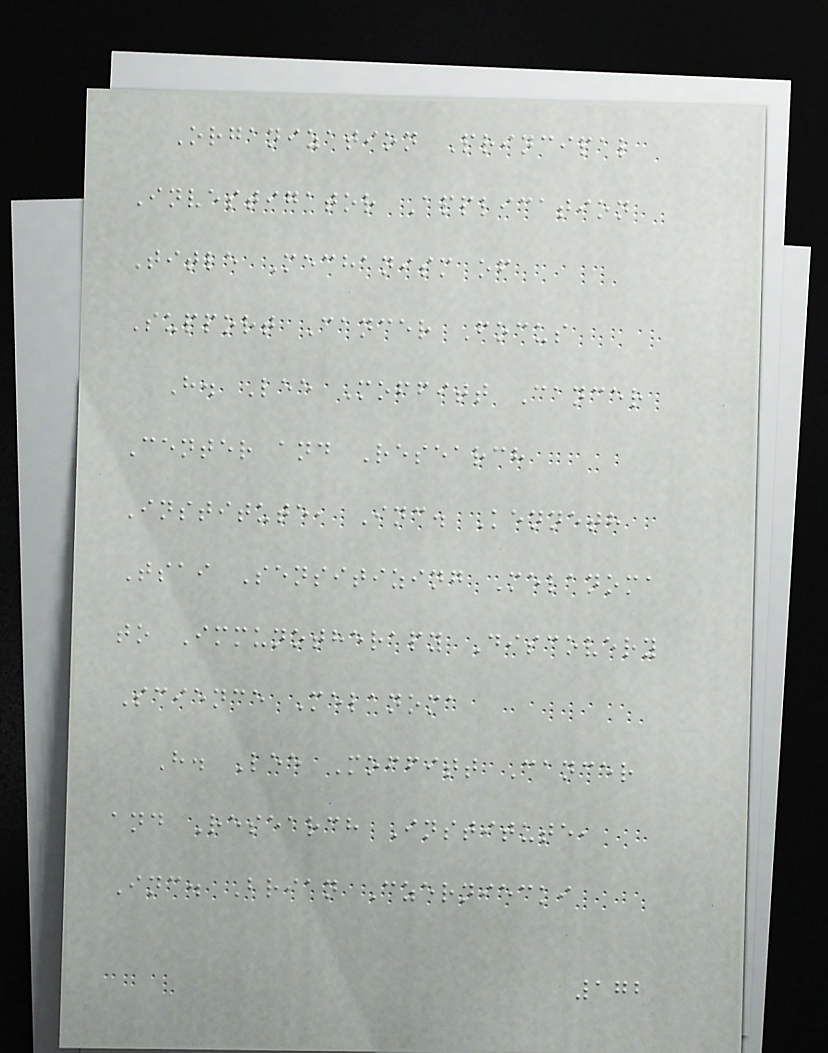Organization Principal
Investigator Application
Title Mechanism of
Support Cancer Focus
H. Lee Moffitt Cancer
Center and Research
Institute, Inc. Kenneth
Tsai Sensitizing Melanoma
to Immunotherapy Discovery
Science Melanoma
H. Lee Moffitt Cancer
and Research Institute,
Inc. Brian Czerniecki
172
